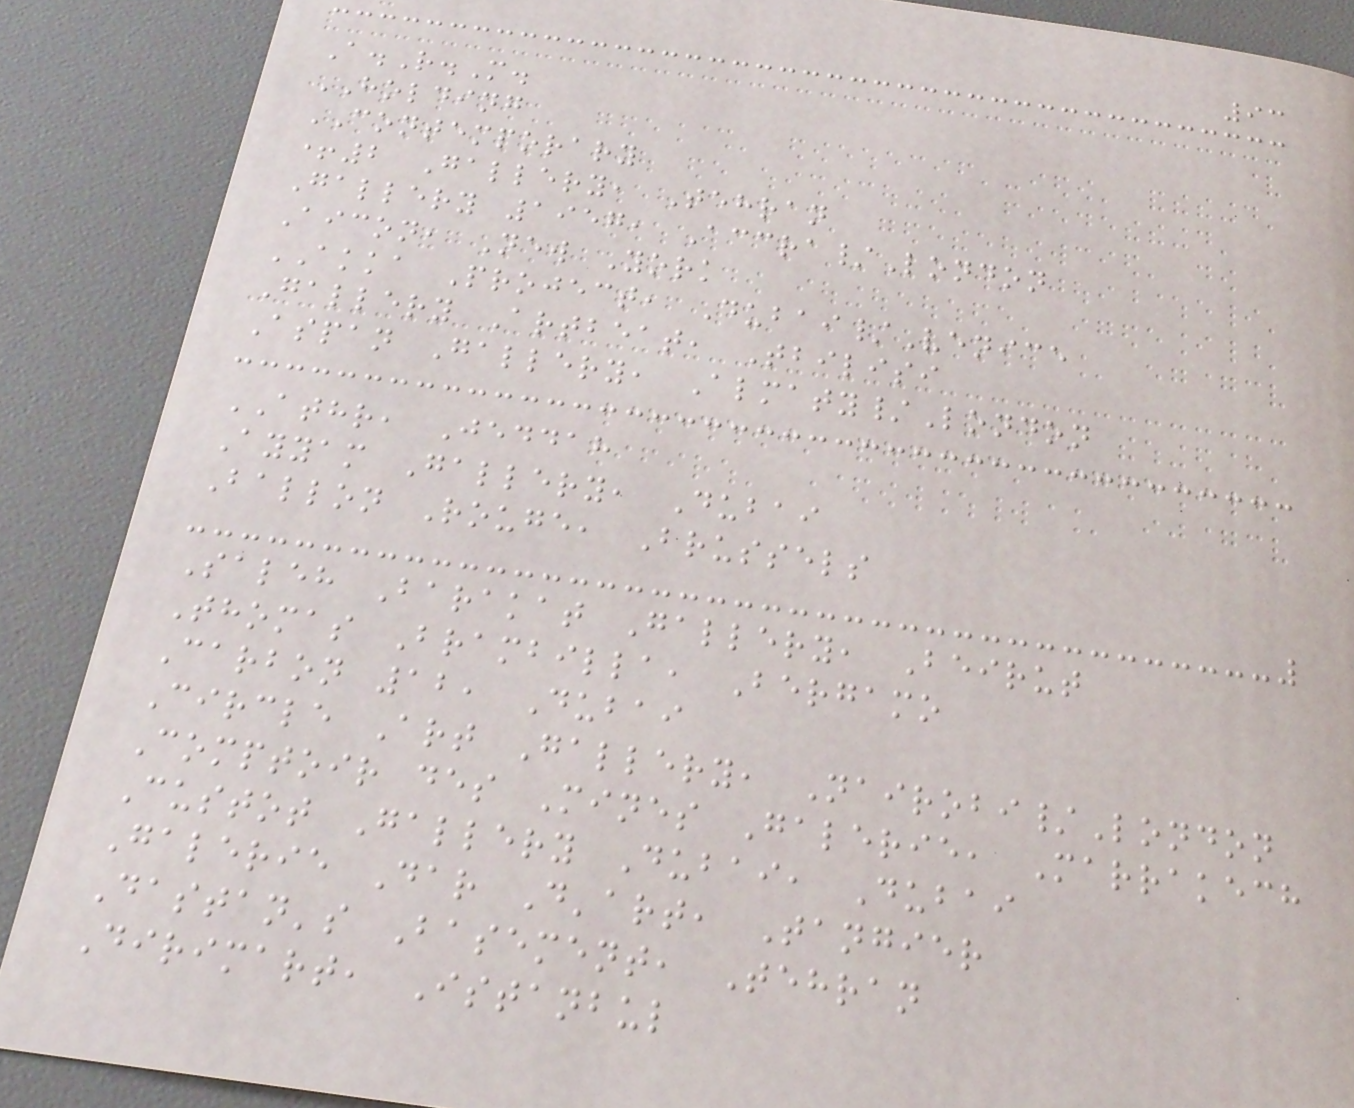93
A.R.M.
HOLDING
CONTEMPORARY
+2 Gallery, Tehran
Gallery 1957, Accra/London
Aicon, New York
AKKA Project, Dubai/Venice
Gallery Artbeat, Tbilisi
Aspan Gallery, Almaty/London
ATHR, Jeddah
Ayyam Gallery, Dubai
Ballon Rouge, Brussels
Saleh Barakat Gallery, Beirut
Thomas Brambilla, Bergamo
Carbon 12, Dubai
Circle Art Gallery, Nairobi/London
Comptoir des Mines Galerie, Marrakech
Custot Gallery Dubai, Dubai
Galerie Dar D'art, Tangier
Dastan's Basement, Tehran
Dirimart, Istanbul
